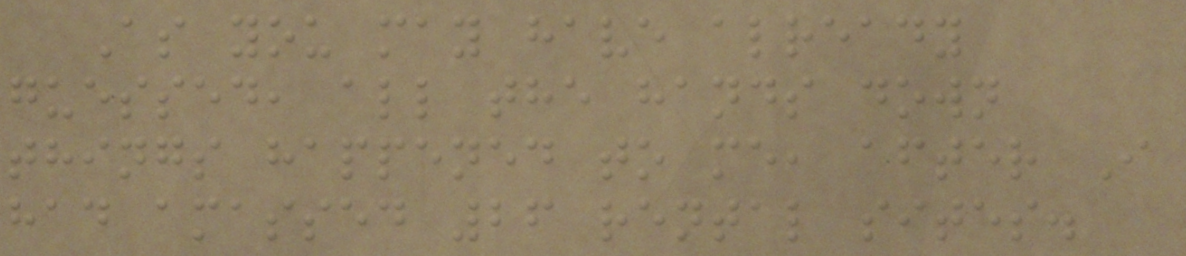As you may have already
guessed, all the hands down
things happened to me, after I
had amassed 26 rental sites.
